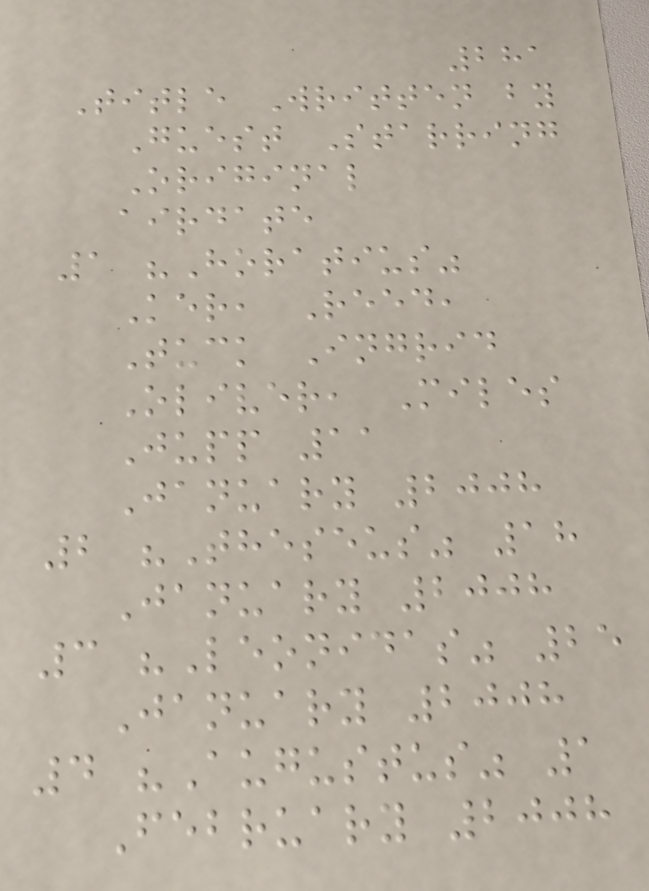281
Title Written by
Guest Starring
Original
airdate
1 "Horatius"
Ker, Reed,
Tuck Ingrid
Oliver, Miles
Jupp 11
January 2008
2 "Theseus" 18
January 2008
3 "Leonidas" 25
January 2008
4 "Augustus" 1
February 2008
